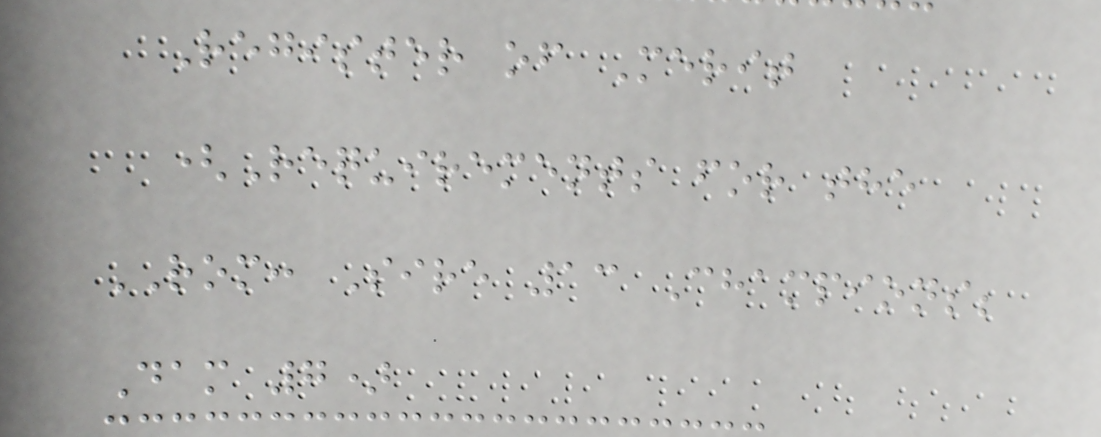Register of Merit
(Requirements for the
ROM: Sire 13 Champions;
Dam 7)
